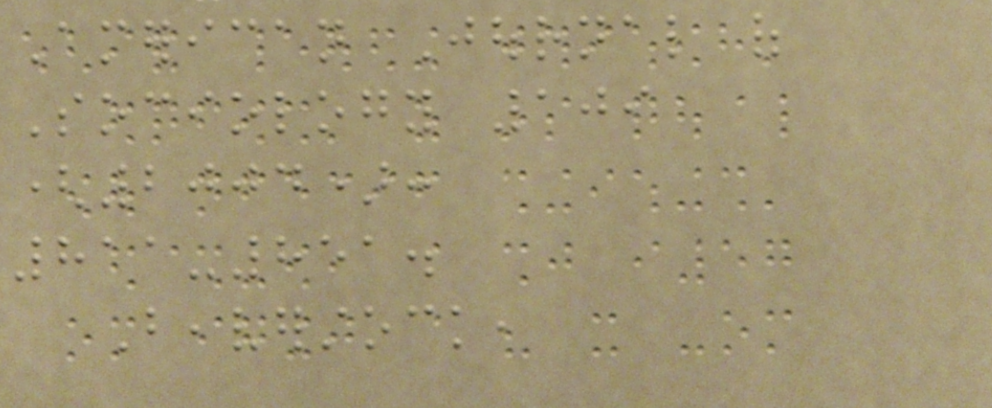American Journal of
Sociology 109
(2004):
811-851.
Beaverstock,
